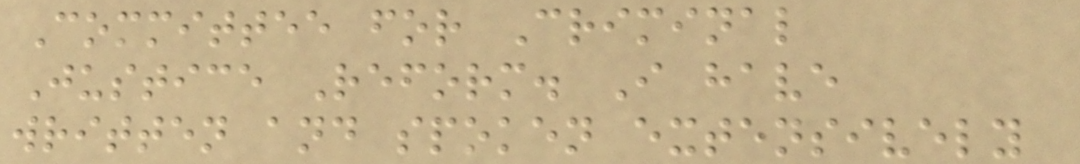Committee for Criminal
Justice Reform. I have
written and spoken extensively
